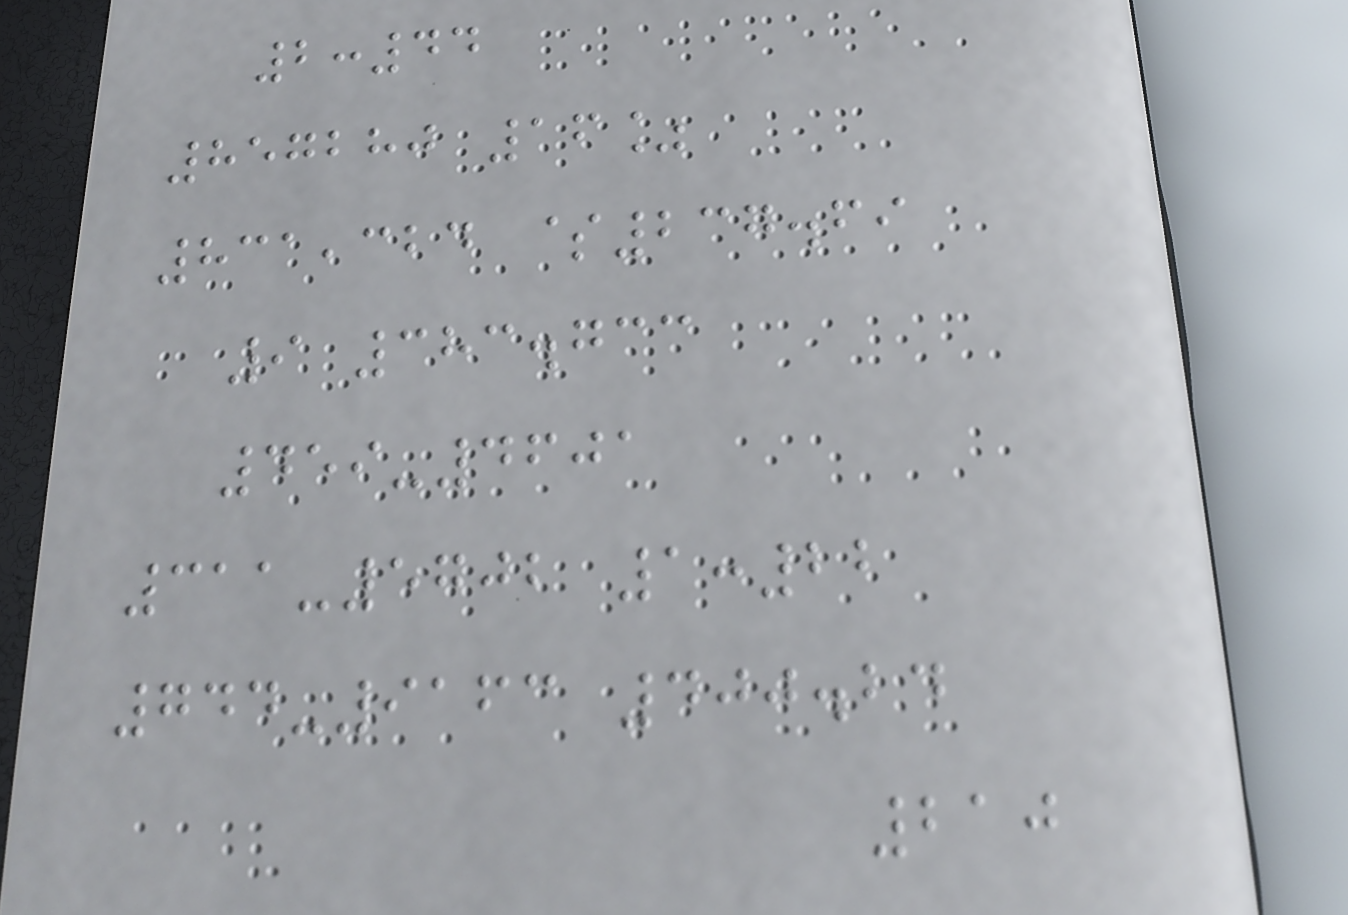2:44
857280 16%
831,324 $237.69
9 383.733
459-4601
311-5702 1:22
744-9163 400.24
210
